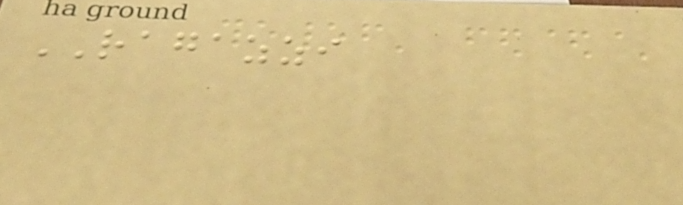RAGAZZI
